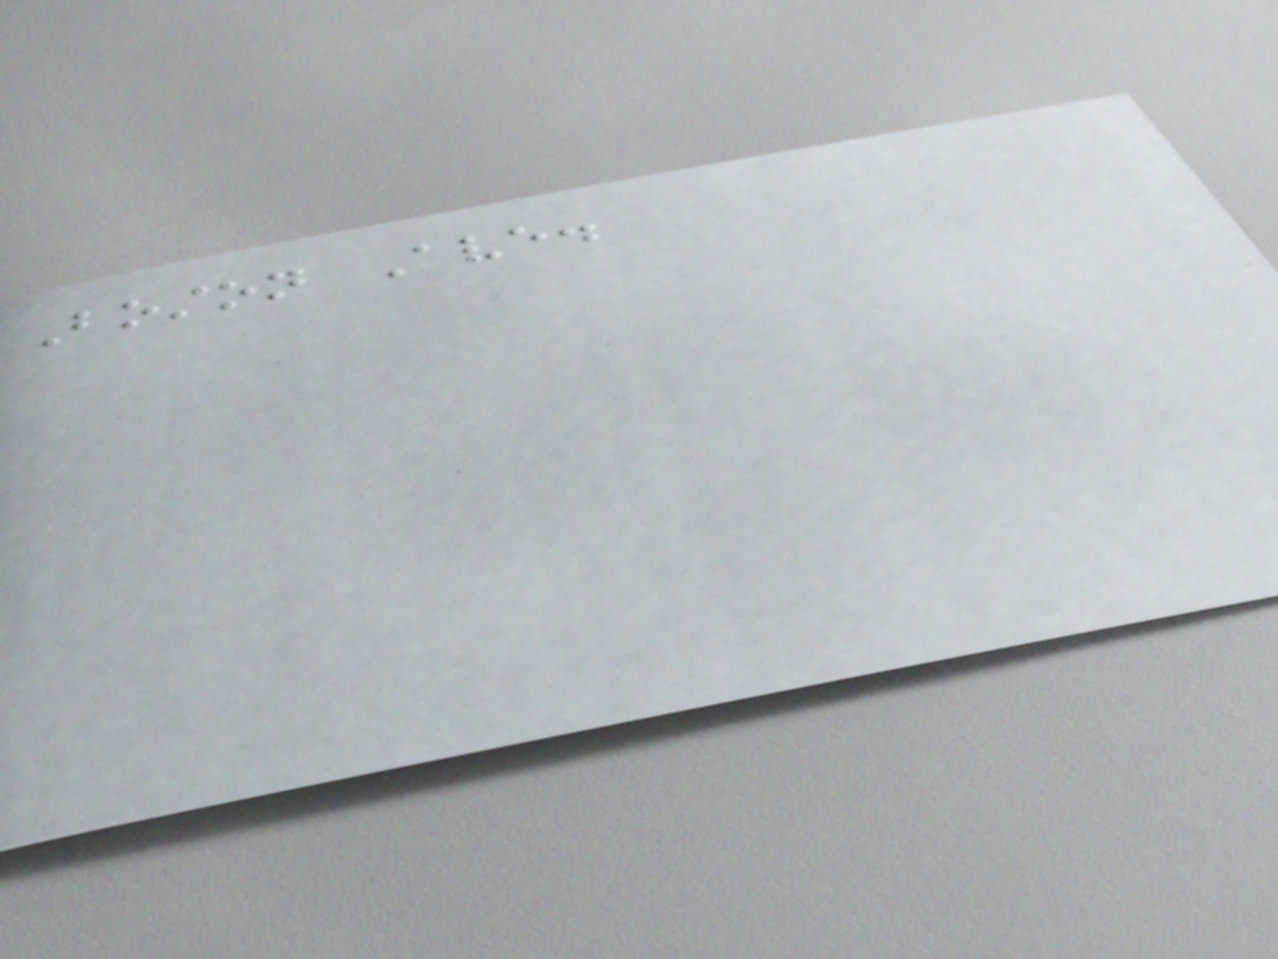Boston Ave.
